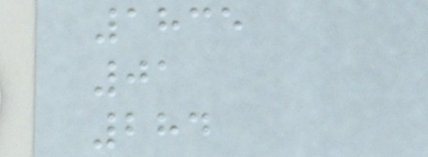1835
01
284
